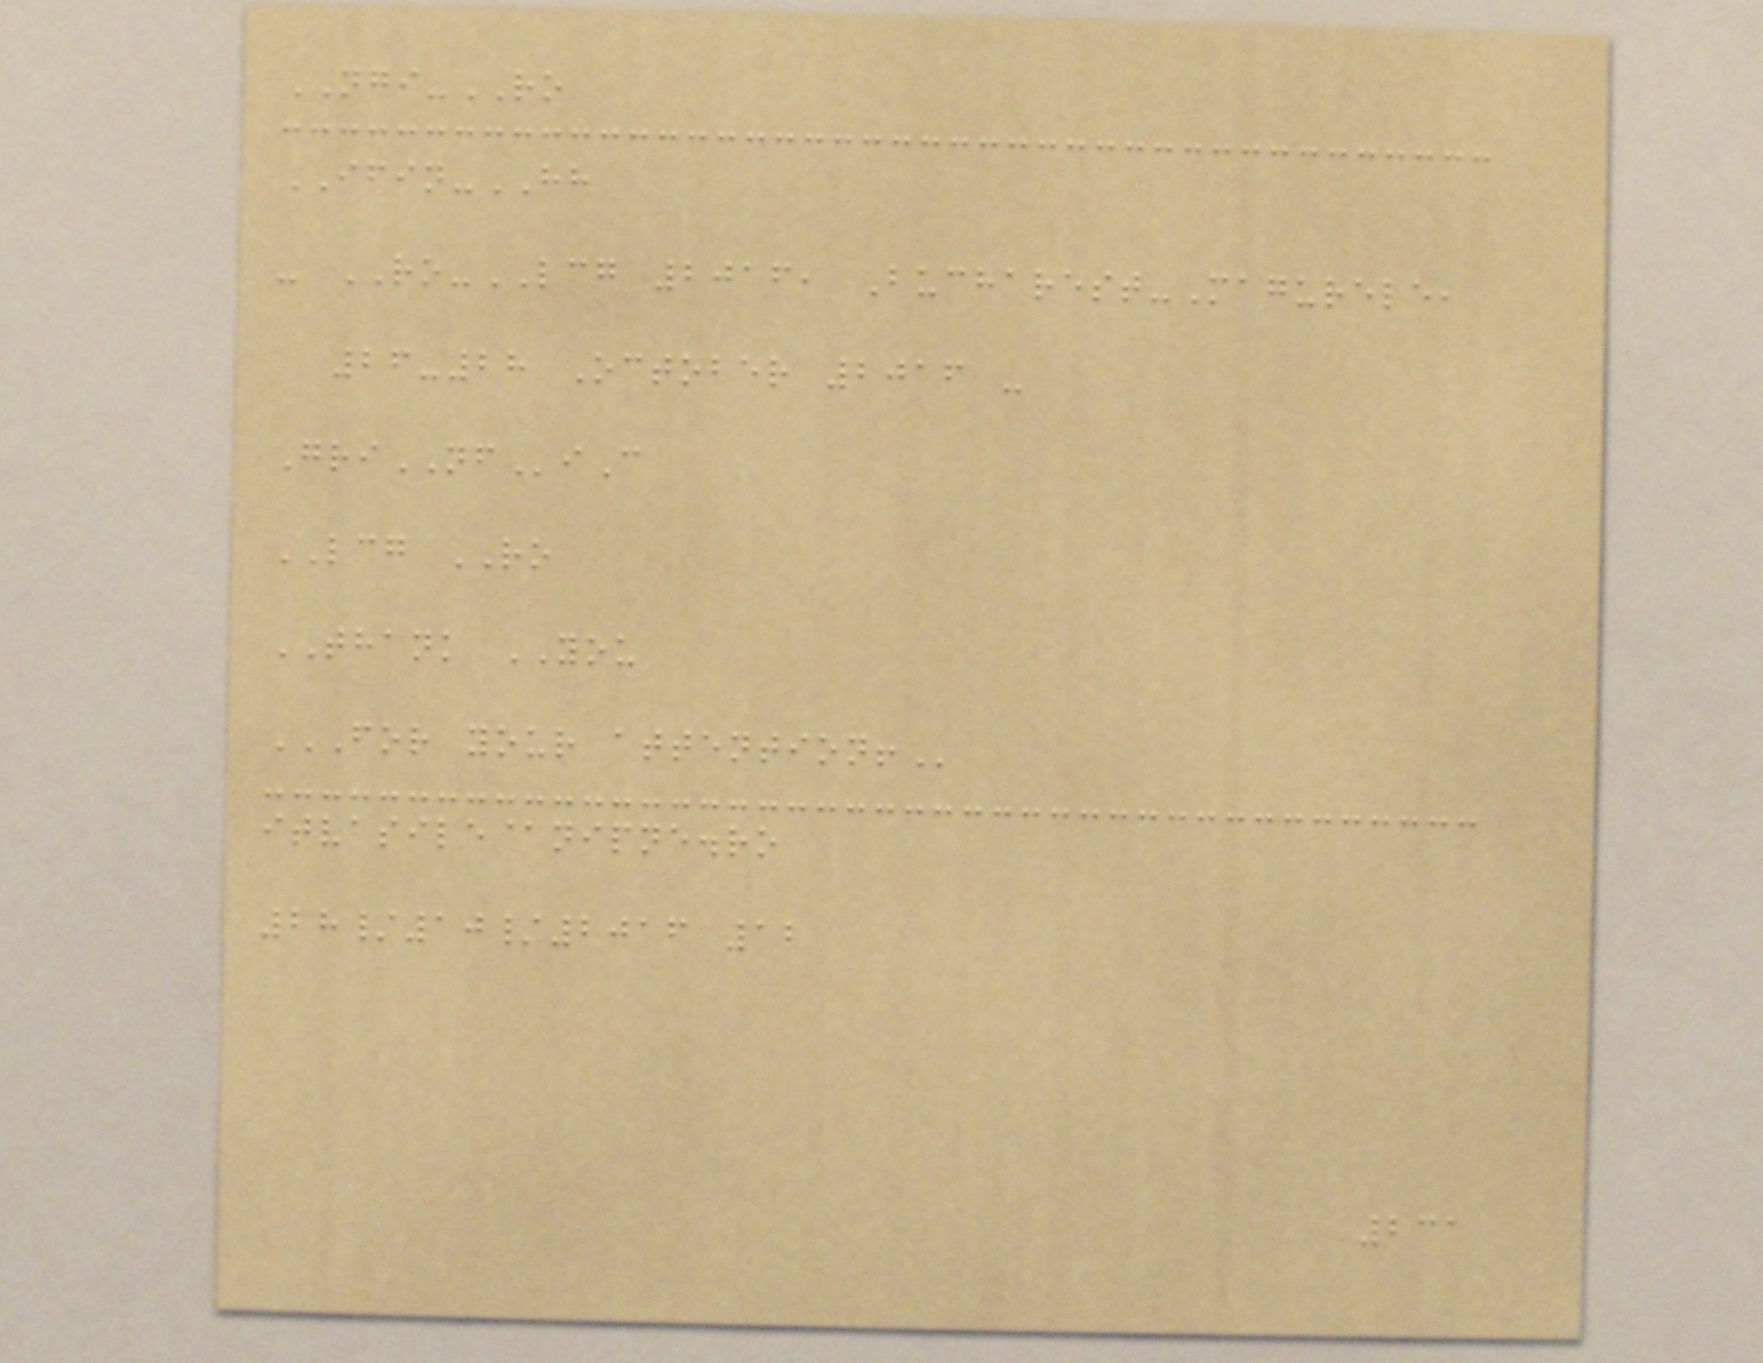NGI-RO
IFIN-HH
- RO-LCG 2016, Bucharest-Magurele,
26-28 October 2016 -
GriNFiC
LCG RO
THANK YOU
FOR YOUR ATTENTION!
itvasile@nipne.ro
28/10/2016 12
231
